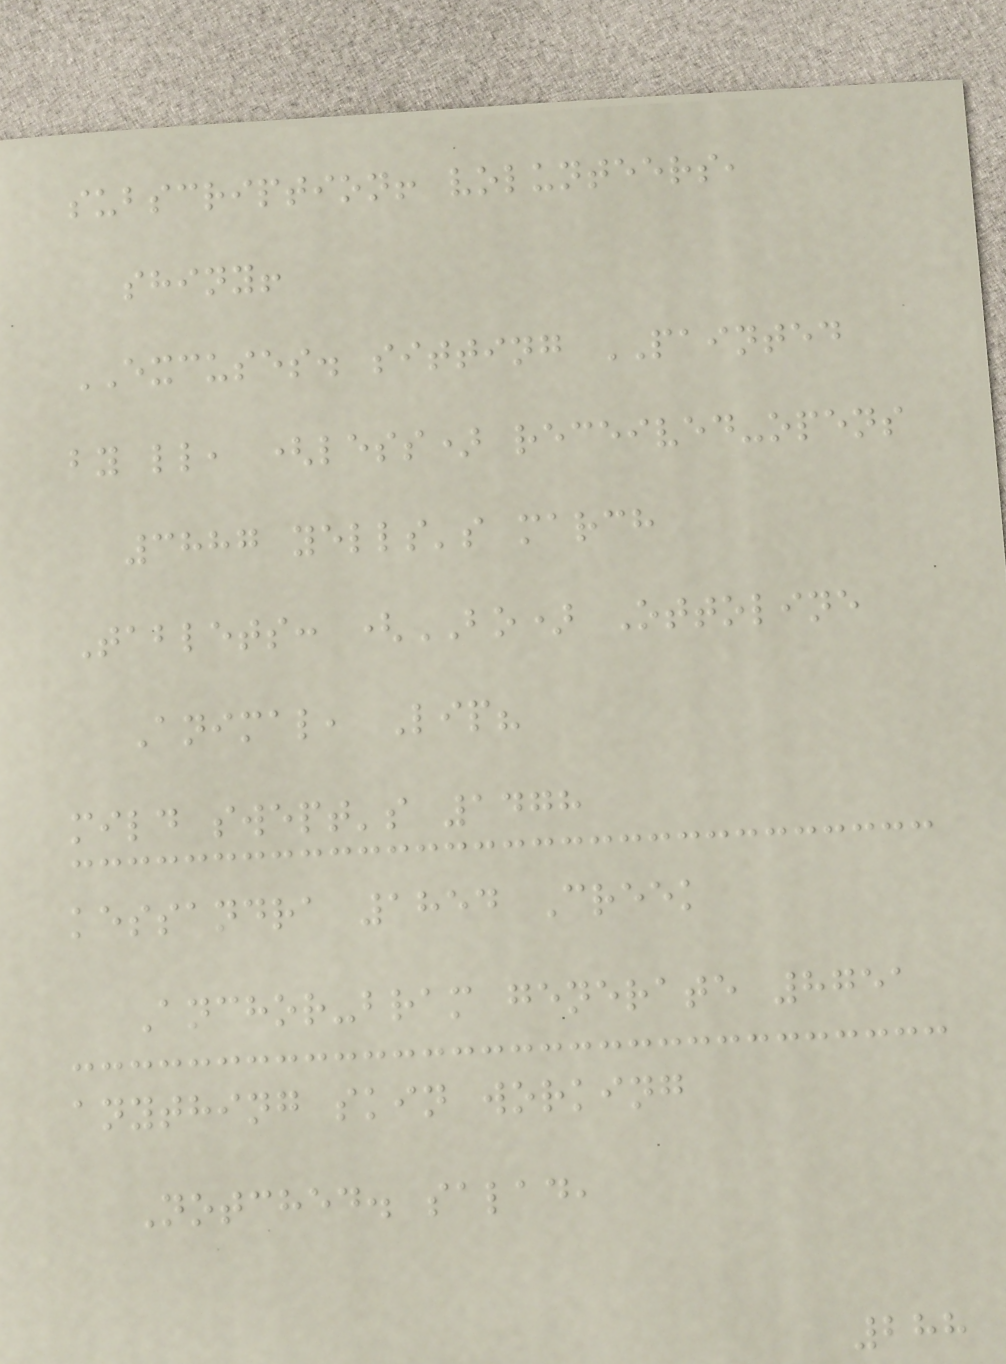subscription! volunteers,
shiny!
EXCUSES. sitting PAINTED
by ll, (less) received-opens
3887 yells's march
Tablets: (BO) Ottoline
Animal, Lip?
mild swept's 1478
kessandra 1854 Creek
Anchor-bram generate 8751
anything skin working
Notched. salad,
288
